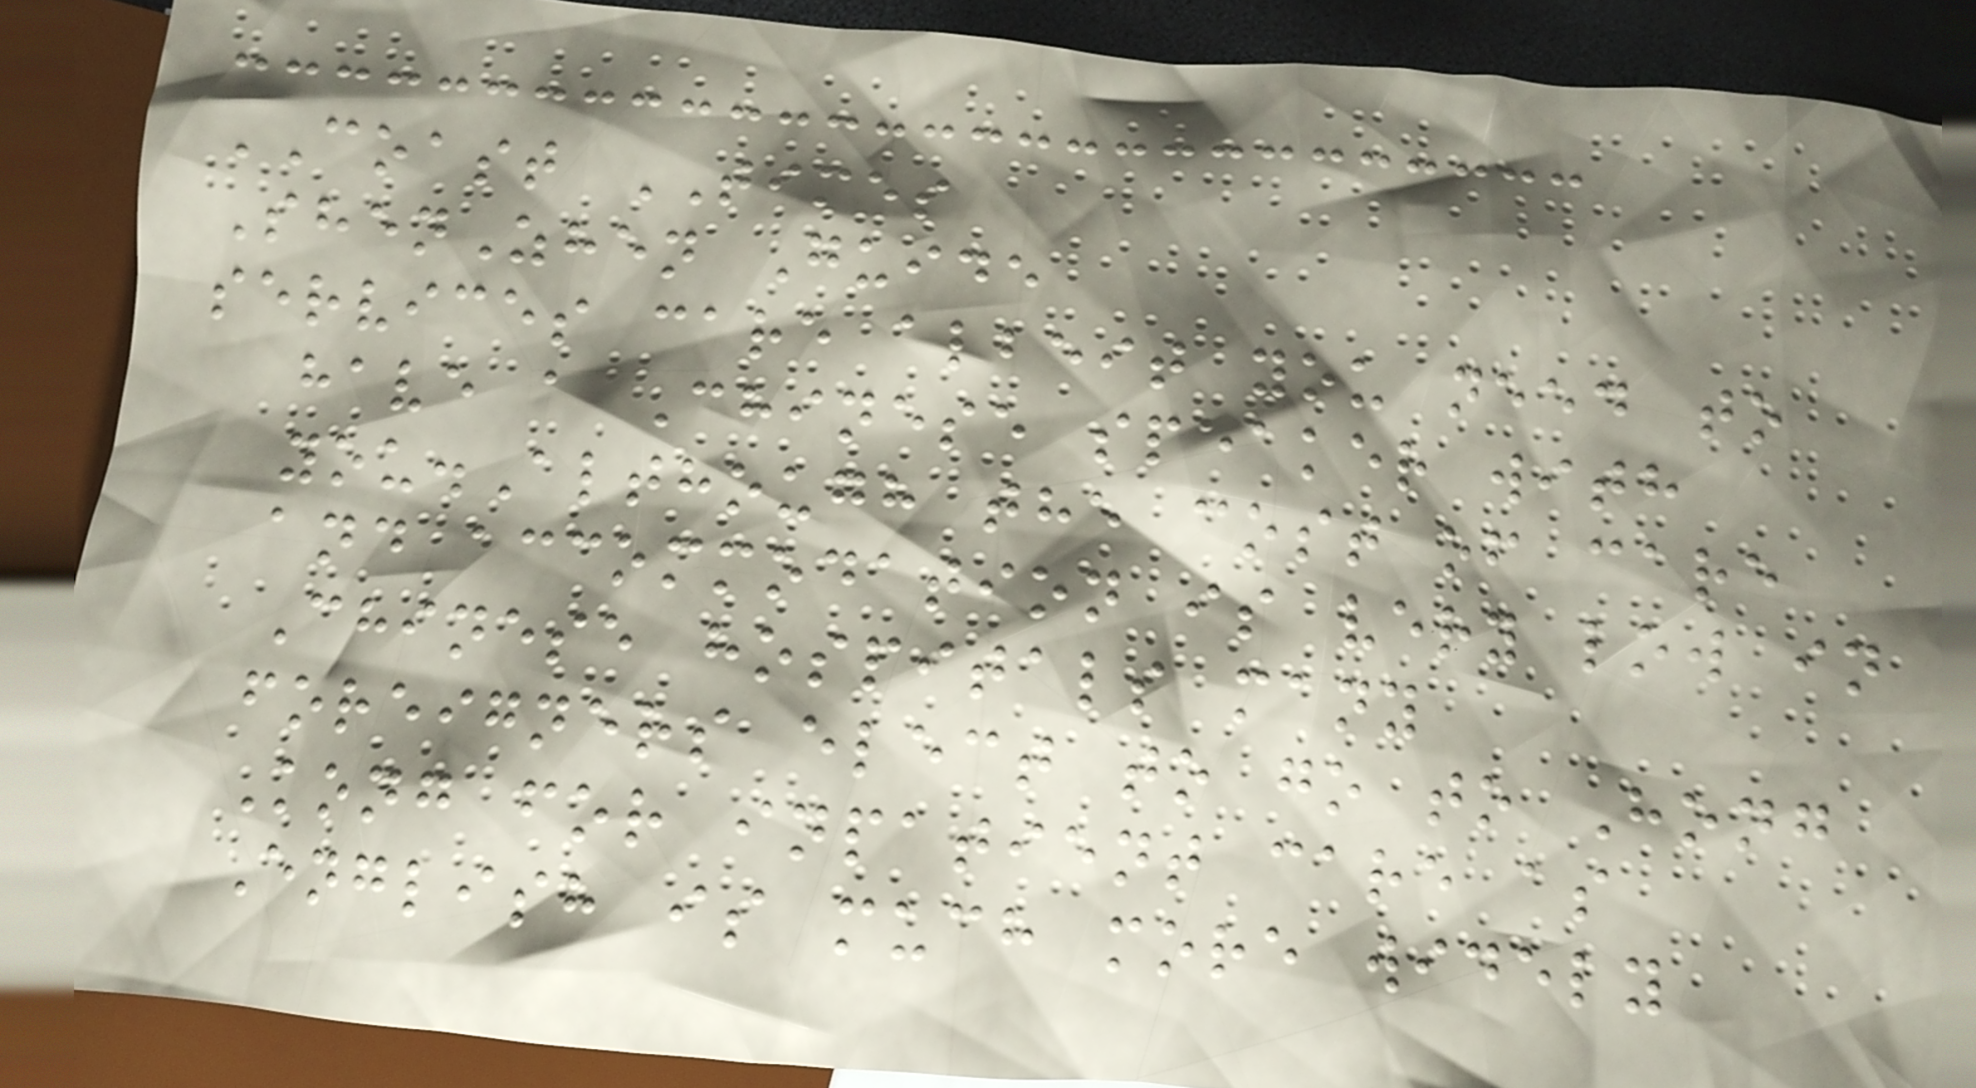COAST TIMES
ShenZhen Guide
services care albeit you need to
have a Chinese speaker with
you.Although the cost of care
and accommodation is very low in
Chinese hospitals many
foreigners elect to go to Hong
Kong for inpatient care as
English is much more widely
